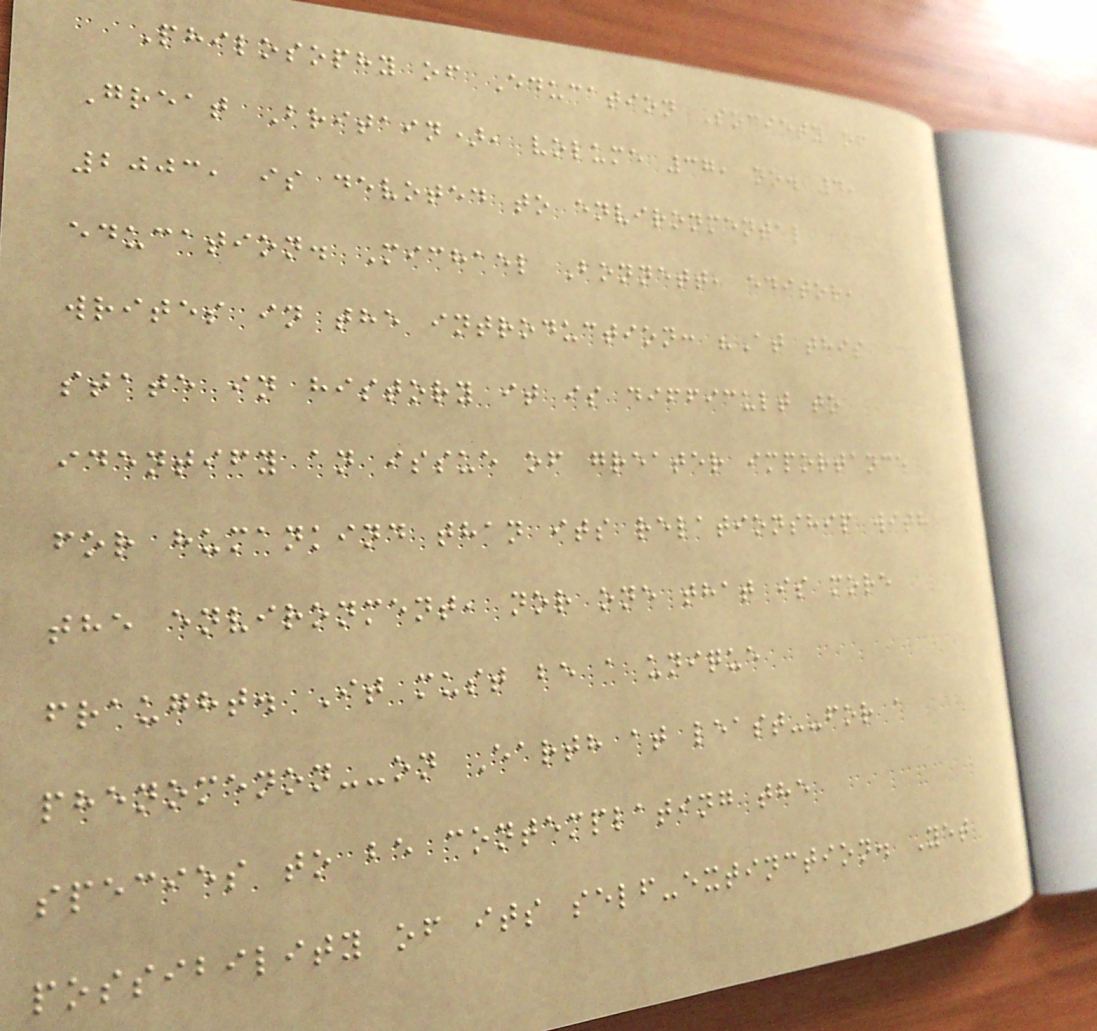Philosophy of Education Society of
Great Britain), volume 37, no. 4,
2003, is devoted to environmental
education. Michael Bonnett, editor,
writes in the introduction: "At this
state in history it is difficult to
identify an issue of greater importance
for humankind than its relationship with
the environment, nor one that is more
fraught. It must be a unique
phenomenon--on Earth at least--for a
species to be contemplating the
possibility of its self-extinction. Yet
